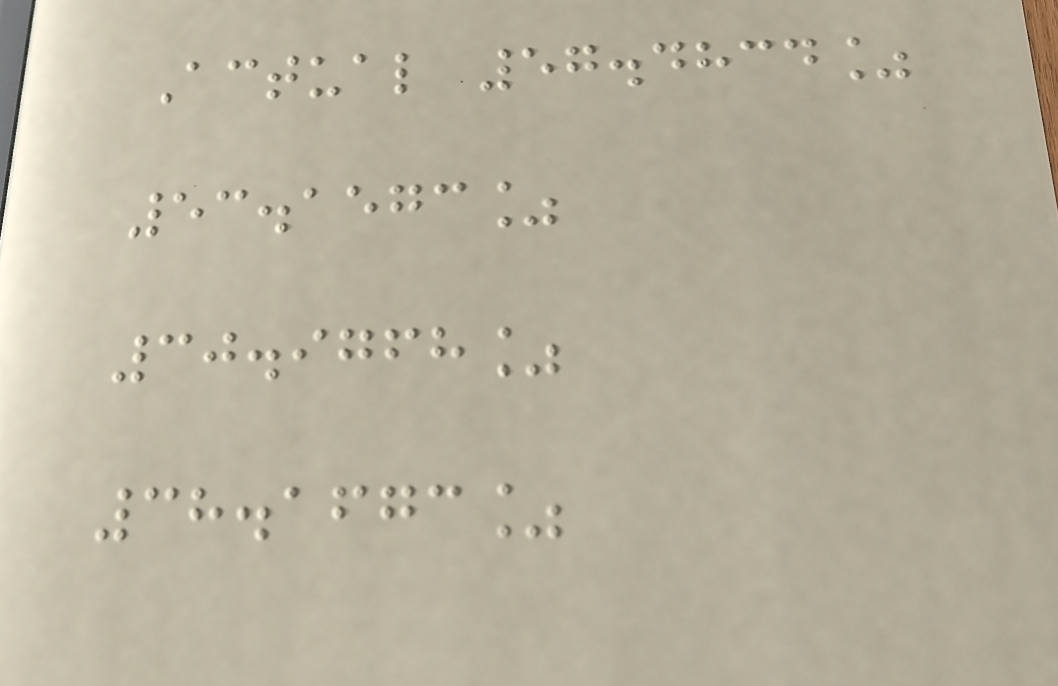Actual 57.4834%
53.1573%
30.9768%
38.1673%
